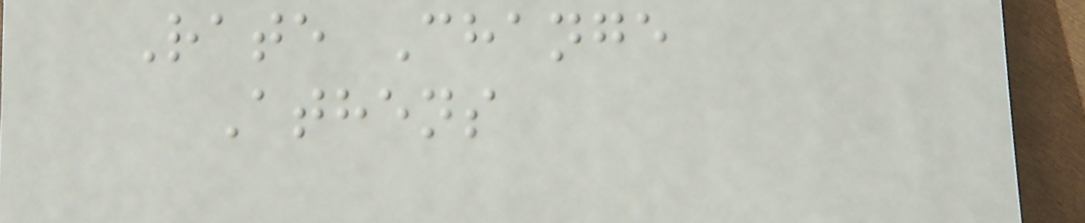Rate Change
Athens
